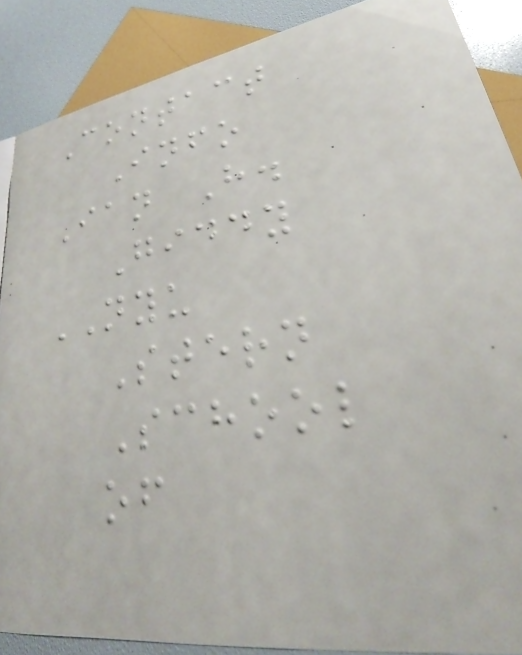Contact
Info
Ian H.
Giddy
NYU
Stern
School
of
